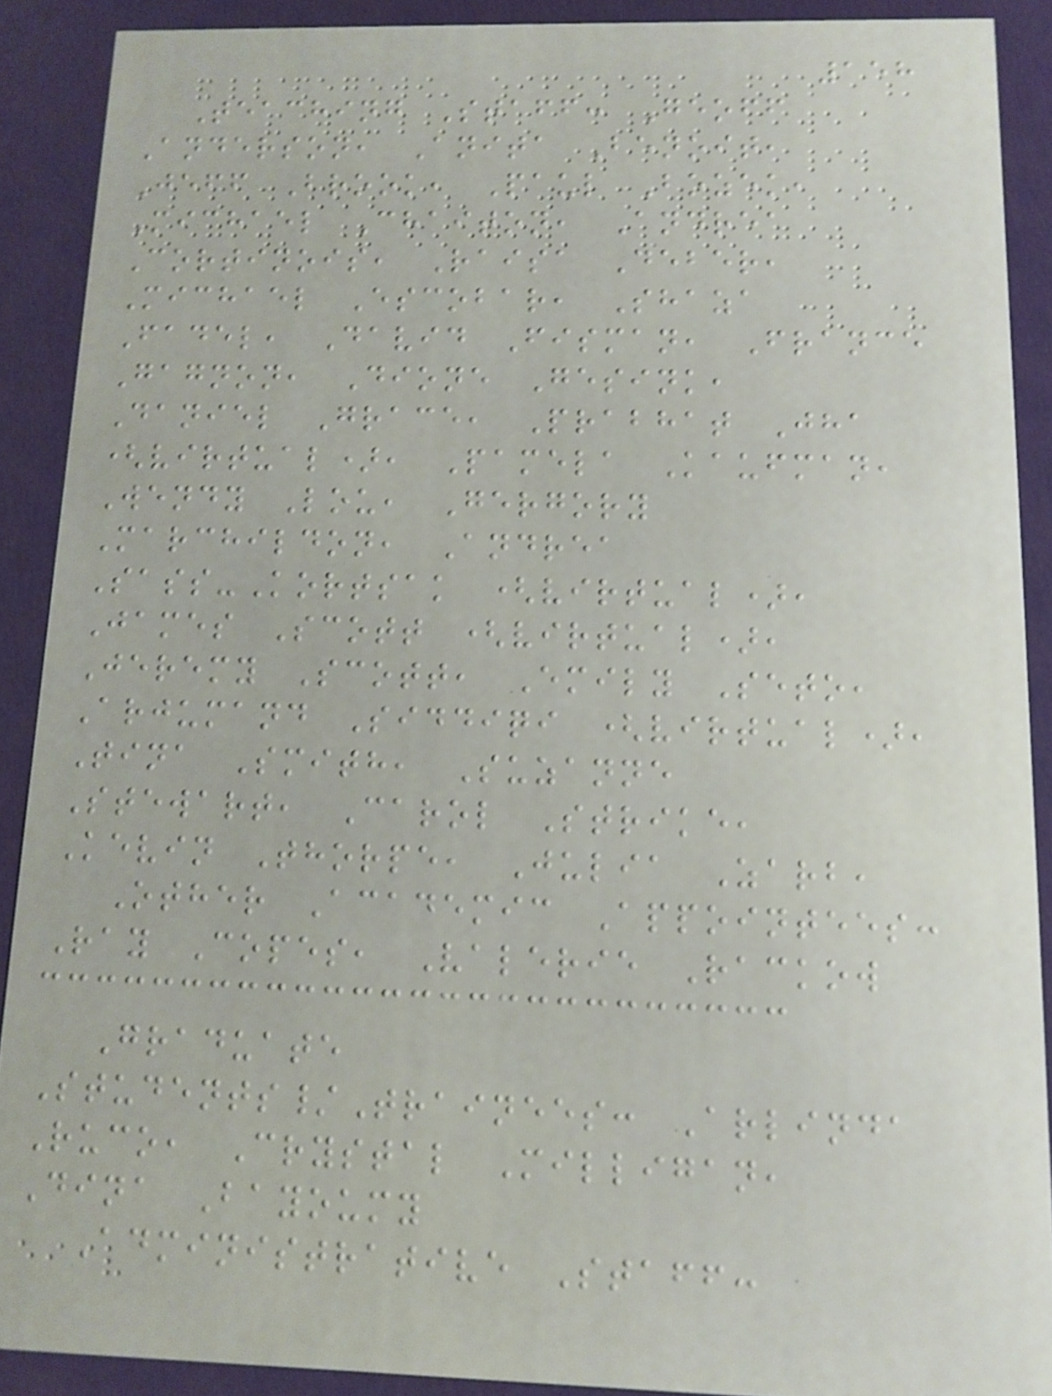158
Teaching Staff: Geoff
Anderson, Anita Benoit,
Jeff Brook, Paul Bozek,
Michael Chaiton, Andrea
Cortinois, Raisa Deber,
Michael Escobar, Shaza
Fadel, David Fisman, France
Gagnon, Dione Gesink,
Daniel Grace, Prabhat Jha
(virtual), Pamela Kaufman,
Wendy Lou, Gergory
Marchildon, Andrea
Sass-Kortsak (virtual),
James Scott (virtual),
Jeremy Scott, Emily Seto,
Arjumand Siddiqi (virtual),
Tina Smith, Suzanne
Stewart, Carol Strike,
Kevin Thorpe, Julia Zarb,
Other Academic Appointees:
Ray Copes, Valerie Rackow
Graduate
Students/Trainees: Arlinda
Ruco, Crystal Milligan,
Dina Bayoumy
Administrative Staff:
